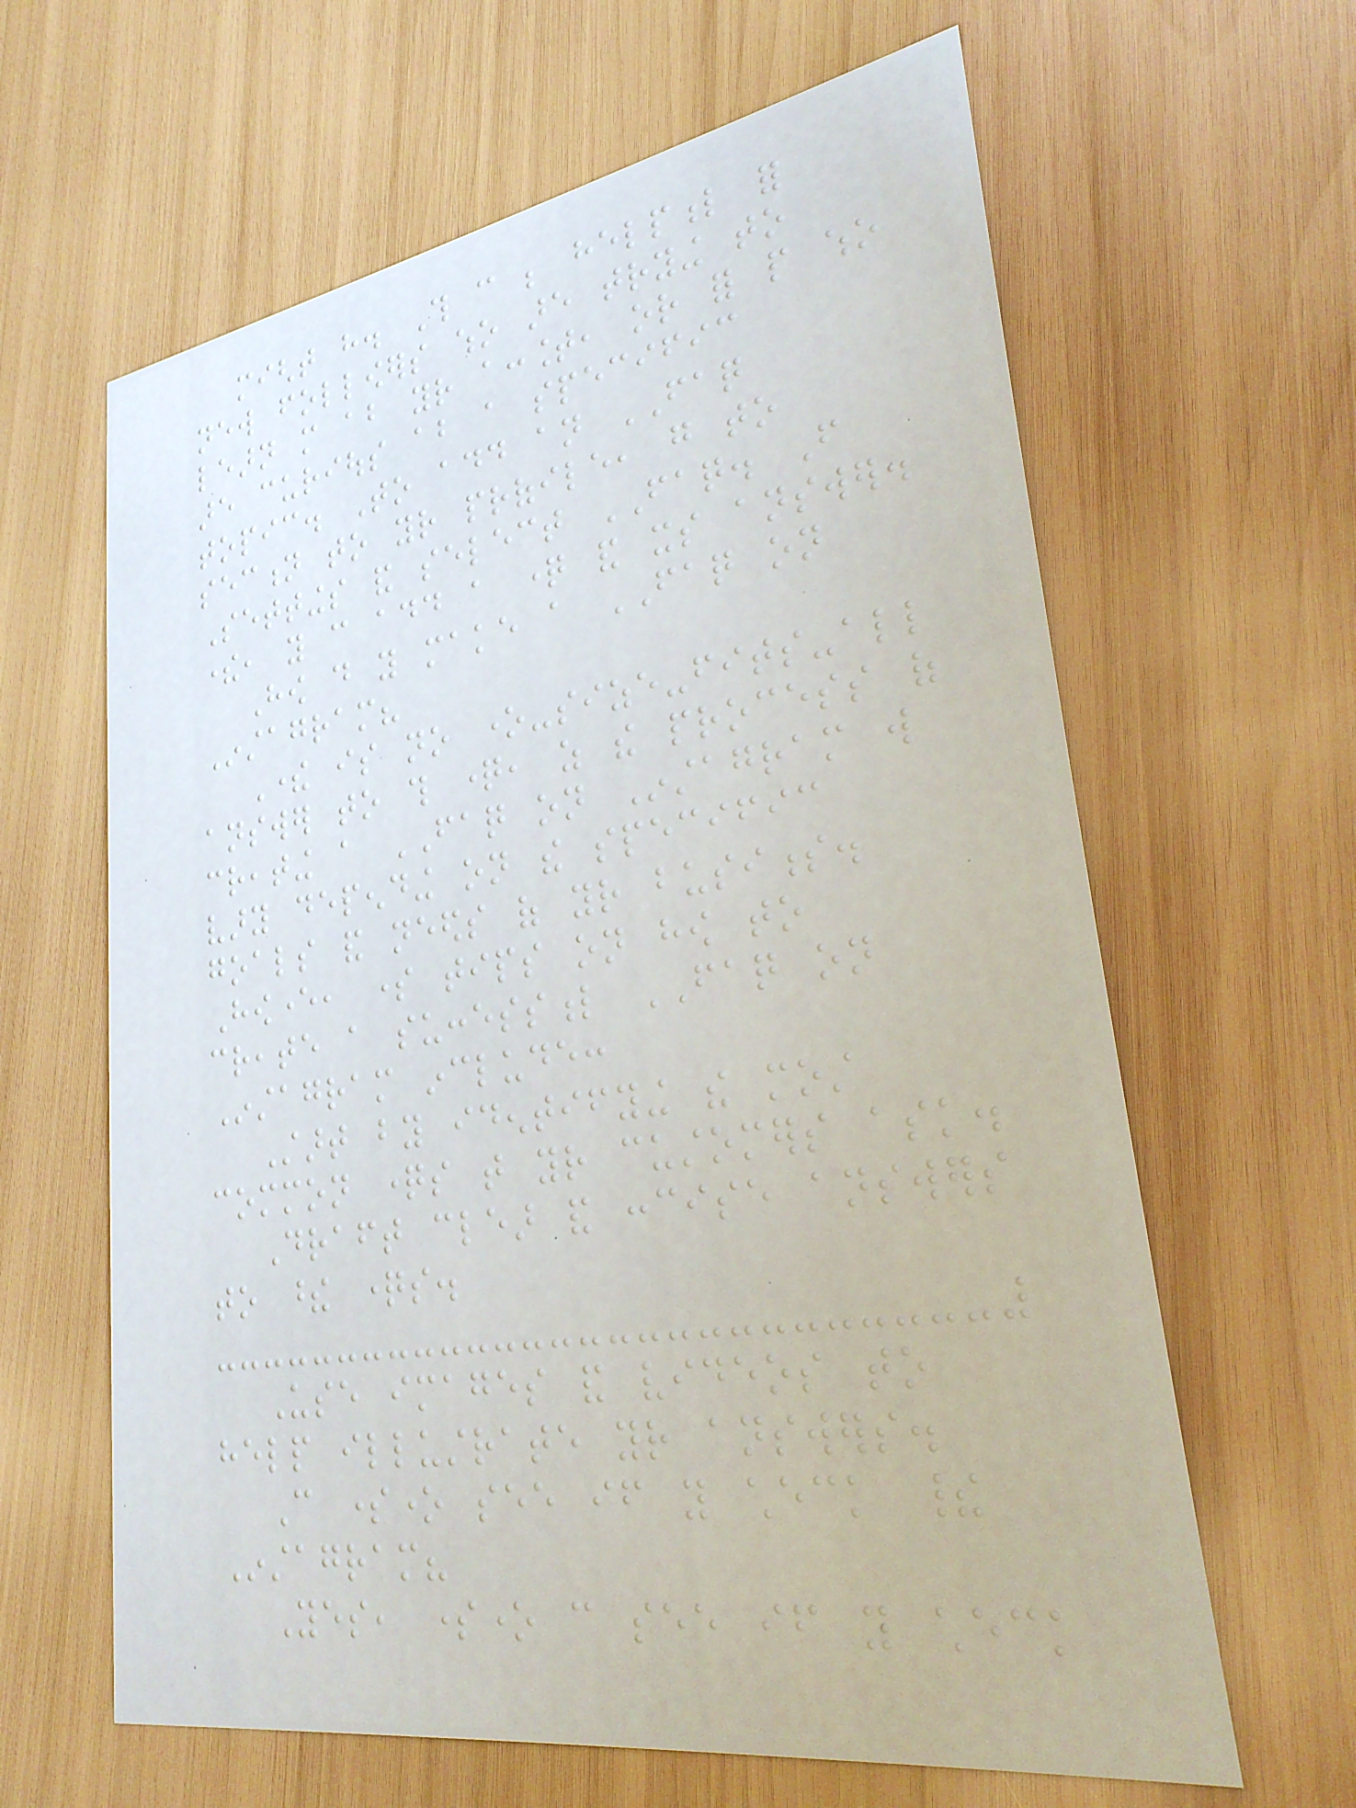might have. This can be helpful for
new followers who are trying to
learn more about your account, or for people who
are curious about a specific
topic. To add an FAQ
section to your profile, go to
Settings and select FAQ. From
there, you can add a question and its answer.
How do you make a FAQ on
Instagram?
There is no one-size-fits-all
answer to this question, as the process of
creating a FAQ on Instagram will
vary depending on the specific
goals and needs of your business.
However, some tips on how to
create a successful FAQ on
Instagram include:
Start by identifying the most
common questions that your customers ask.
Draft clear and concise answers
to these questions.
Use images and videos to
help illustrate your answers.
Can someone see if you check their
Instagram?
Yes, someone can see if you check
